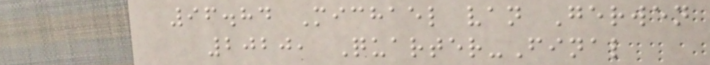96.84 Michael van Gerwen
2020, Quarter-Final
